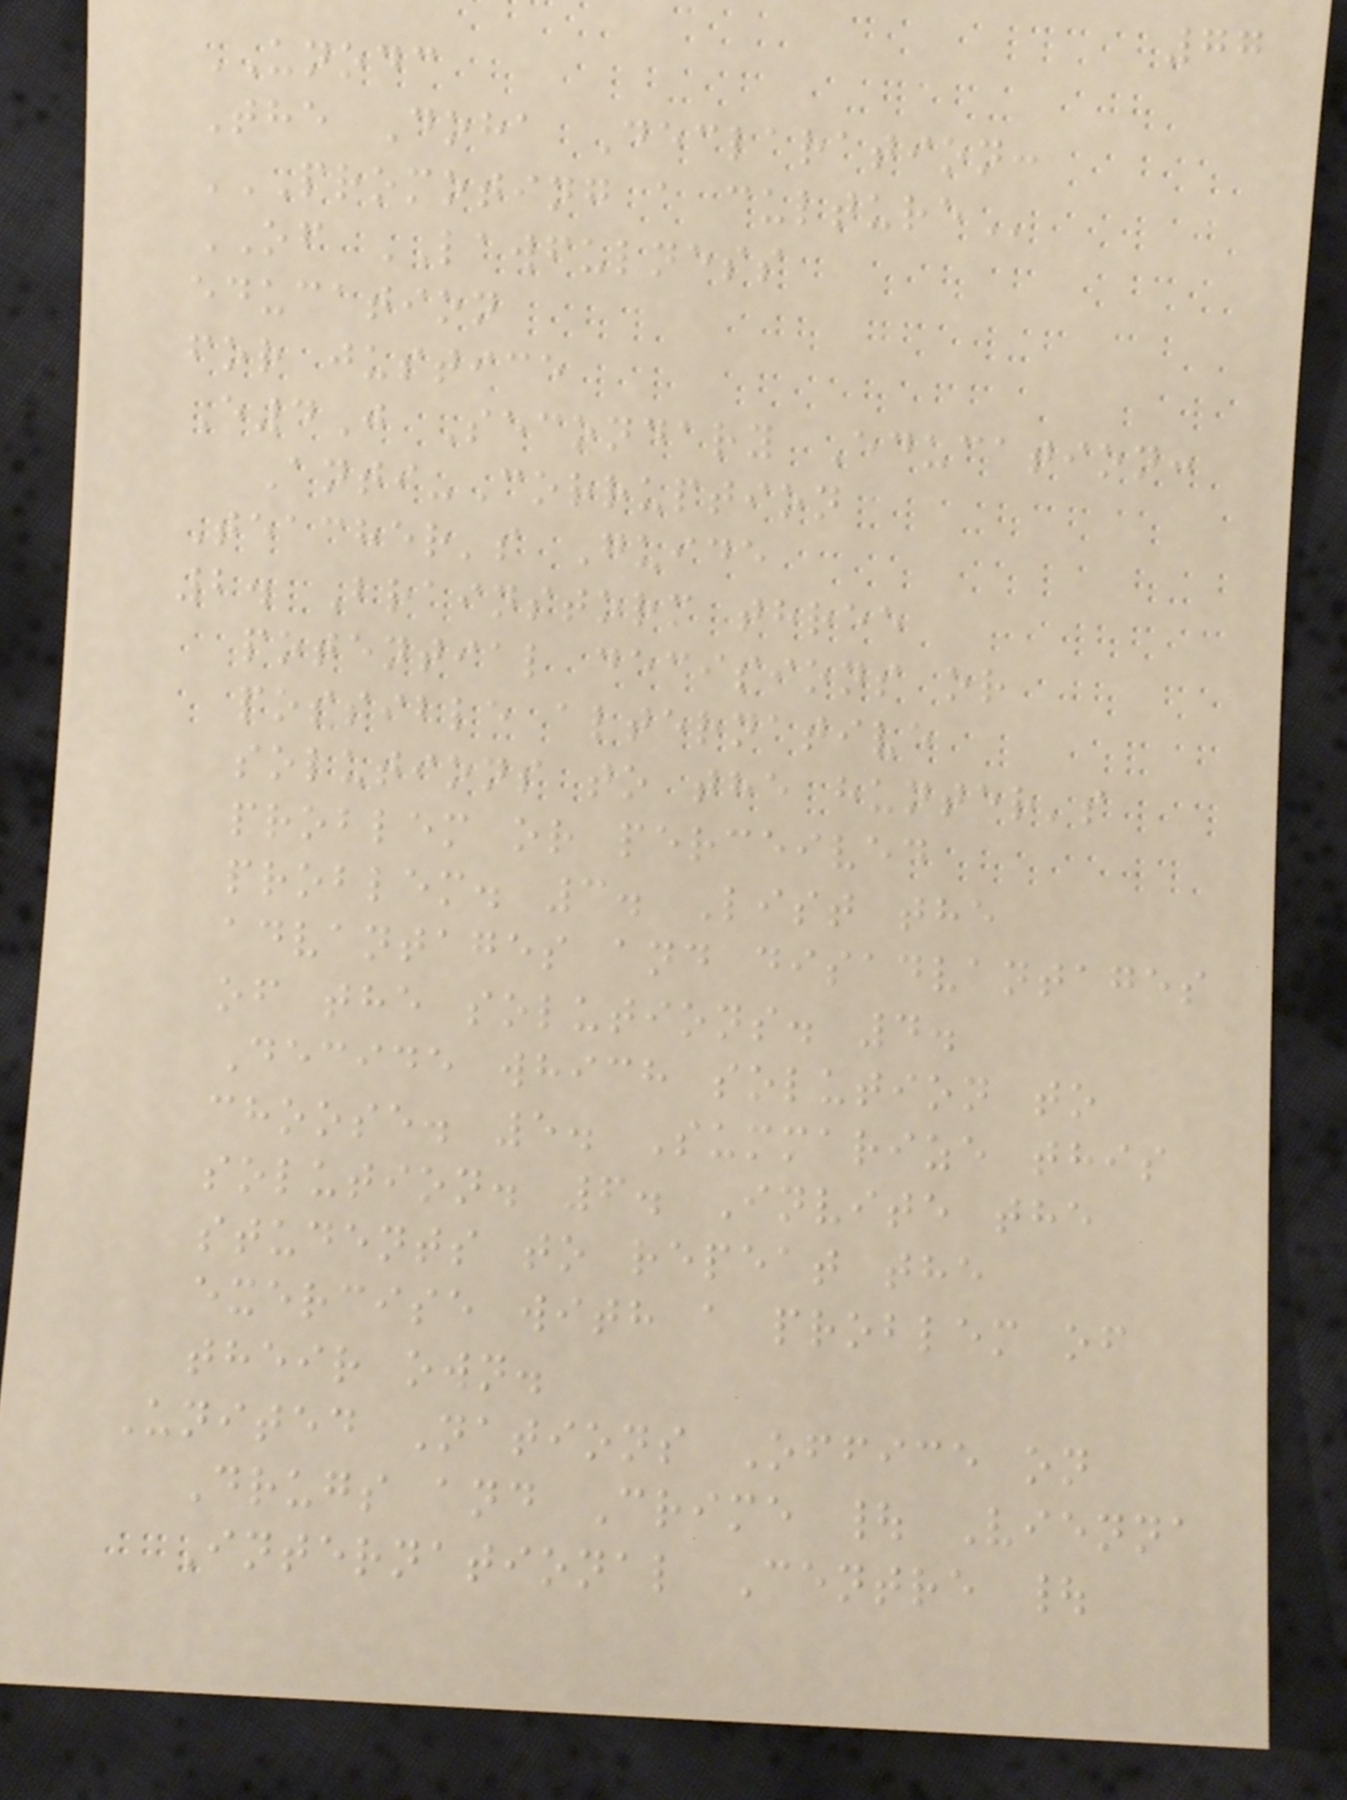77
UNODC
The Doha Declaration:
PROMOTING A CULTURE
OF LAWFULNESS
education
for justice
E4J Secondary Education:
Anti-Corruption
Teacher's Guide
2. Brainstorm three
potential decisions or
possible alternative
solutions to the hunter's
problem or perceived
problem. 3. List the
advantages and disadvantages
of the solutions. 4.
Decide which solution to
choose. 5. Summarize this
solution. 6. Invite the
students to repeat the
exercise with a problem of
their own.
United Nations Office on
Drugs and Crime | Vienna
International Centre |
